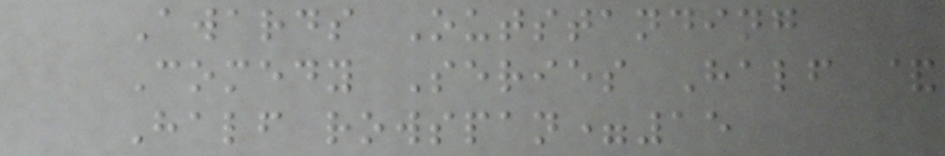Awards Outstanding
Comedy Series Half &
Half rowspan=15
